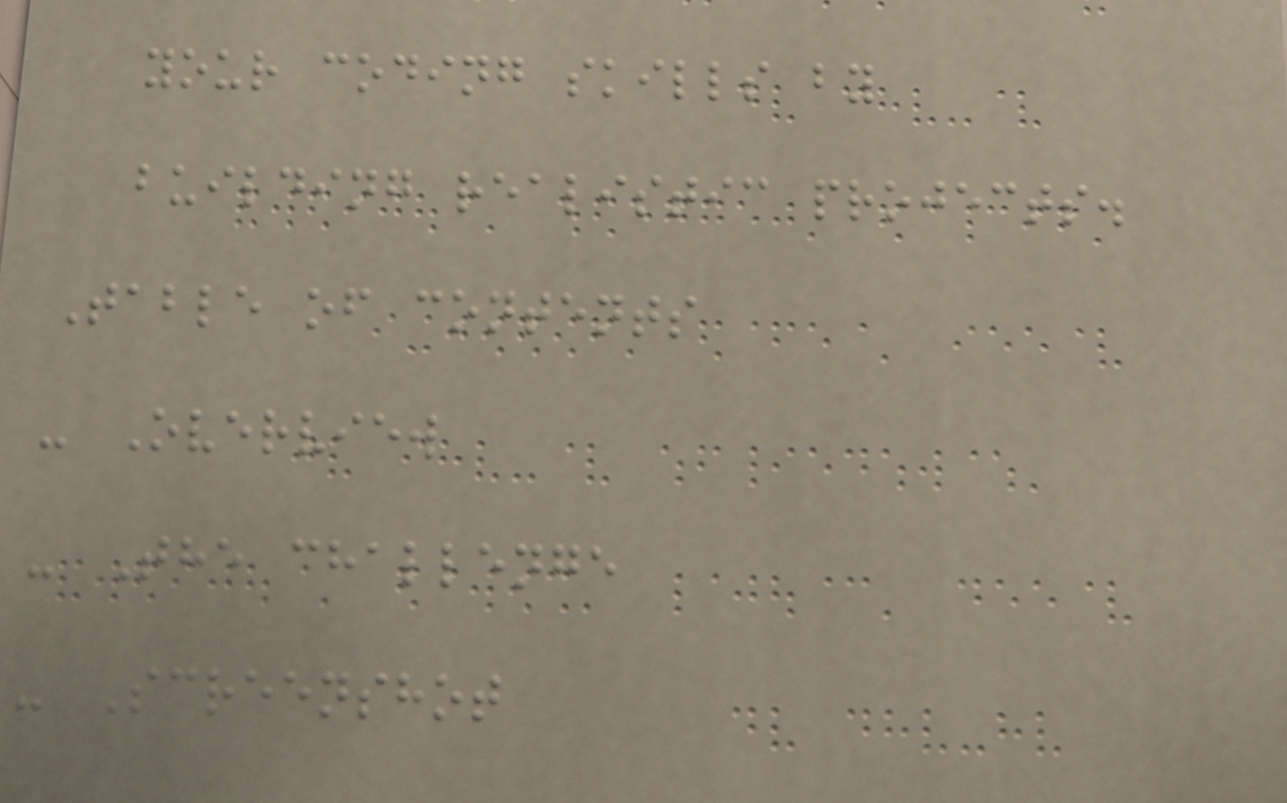your coding skills by
building realistic projects.
Table of contents
- Overview
- The challenge
- Screenshot
